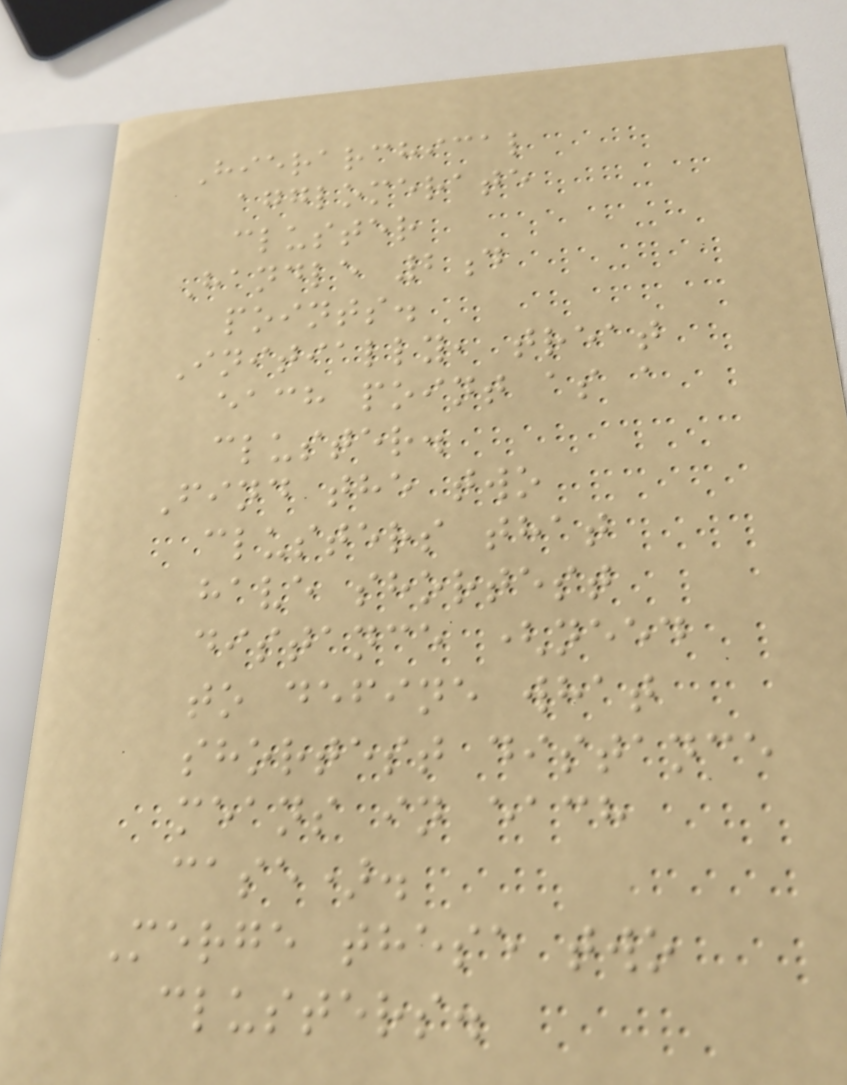Hierarchical
agglomerate
cluster
Handle 2d
points.
Initially, treat
each point as a
cluster.
Find the two
clusters that
have shortest
distance (need
to define what
shortest distance
means in each
case).
Merge these two
clusters.
